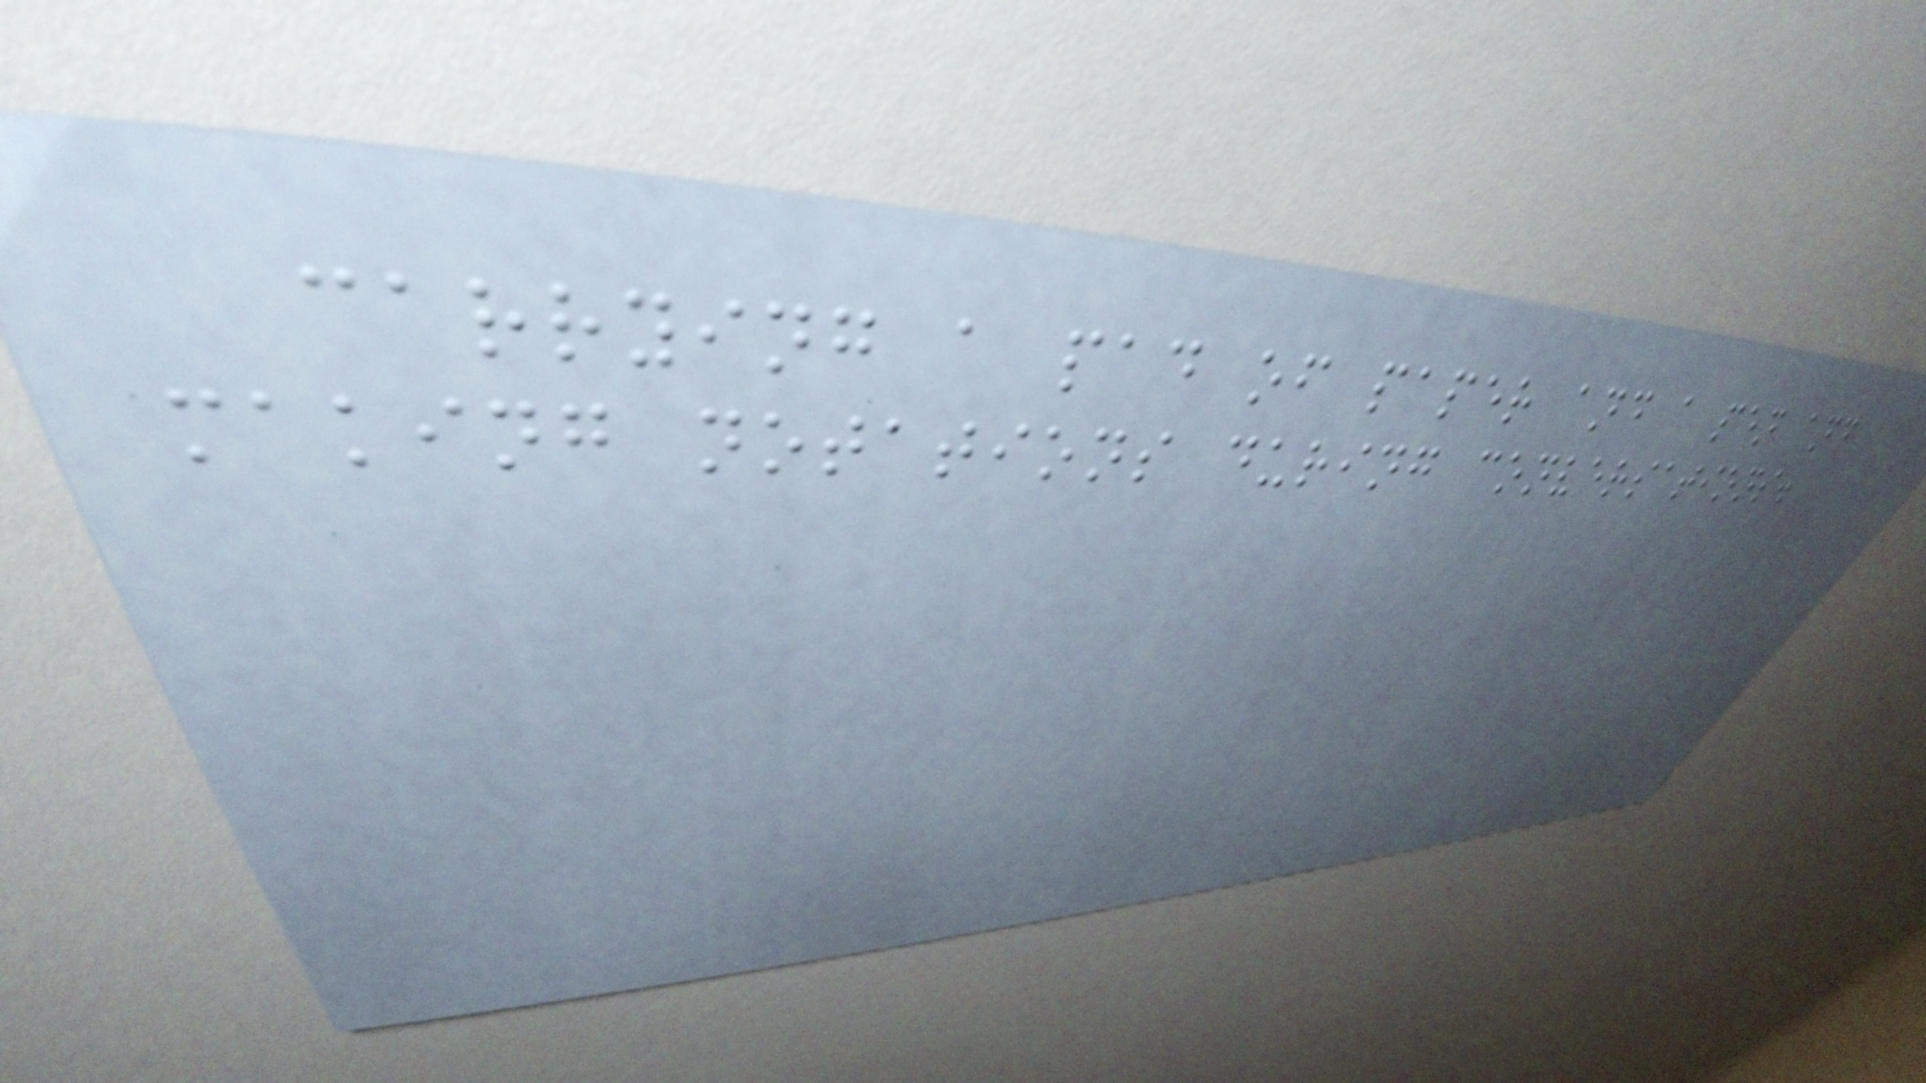carrying a pad of paper and a pen and
making notations during conversations.
